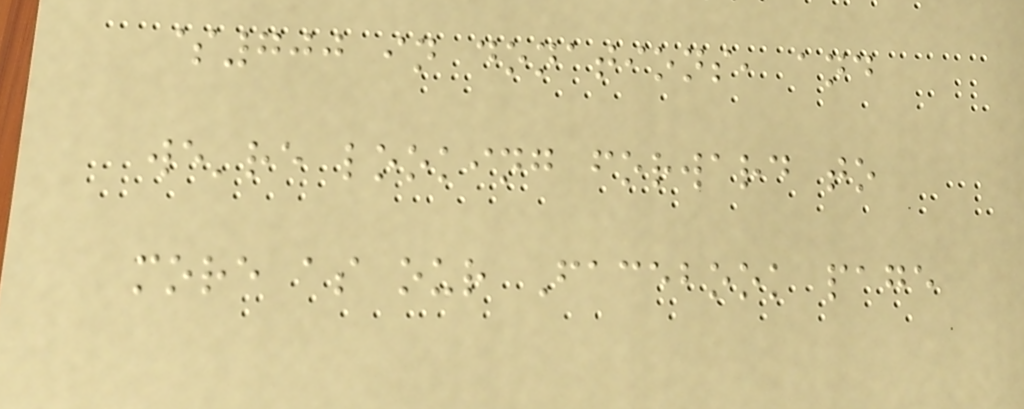$700 in donations, and
we're looking forward to
more as our Facebook page
